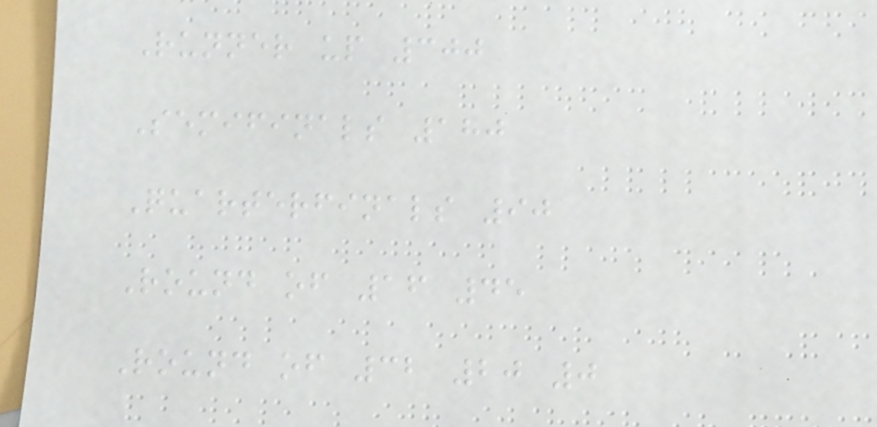Runner up 300
Semifinals 180
Quarterfinals 90
Round of 16 45
Round of 32 20 0
